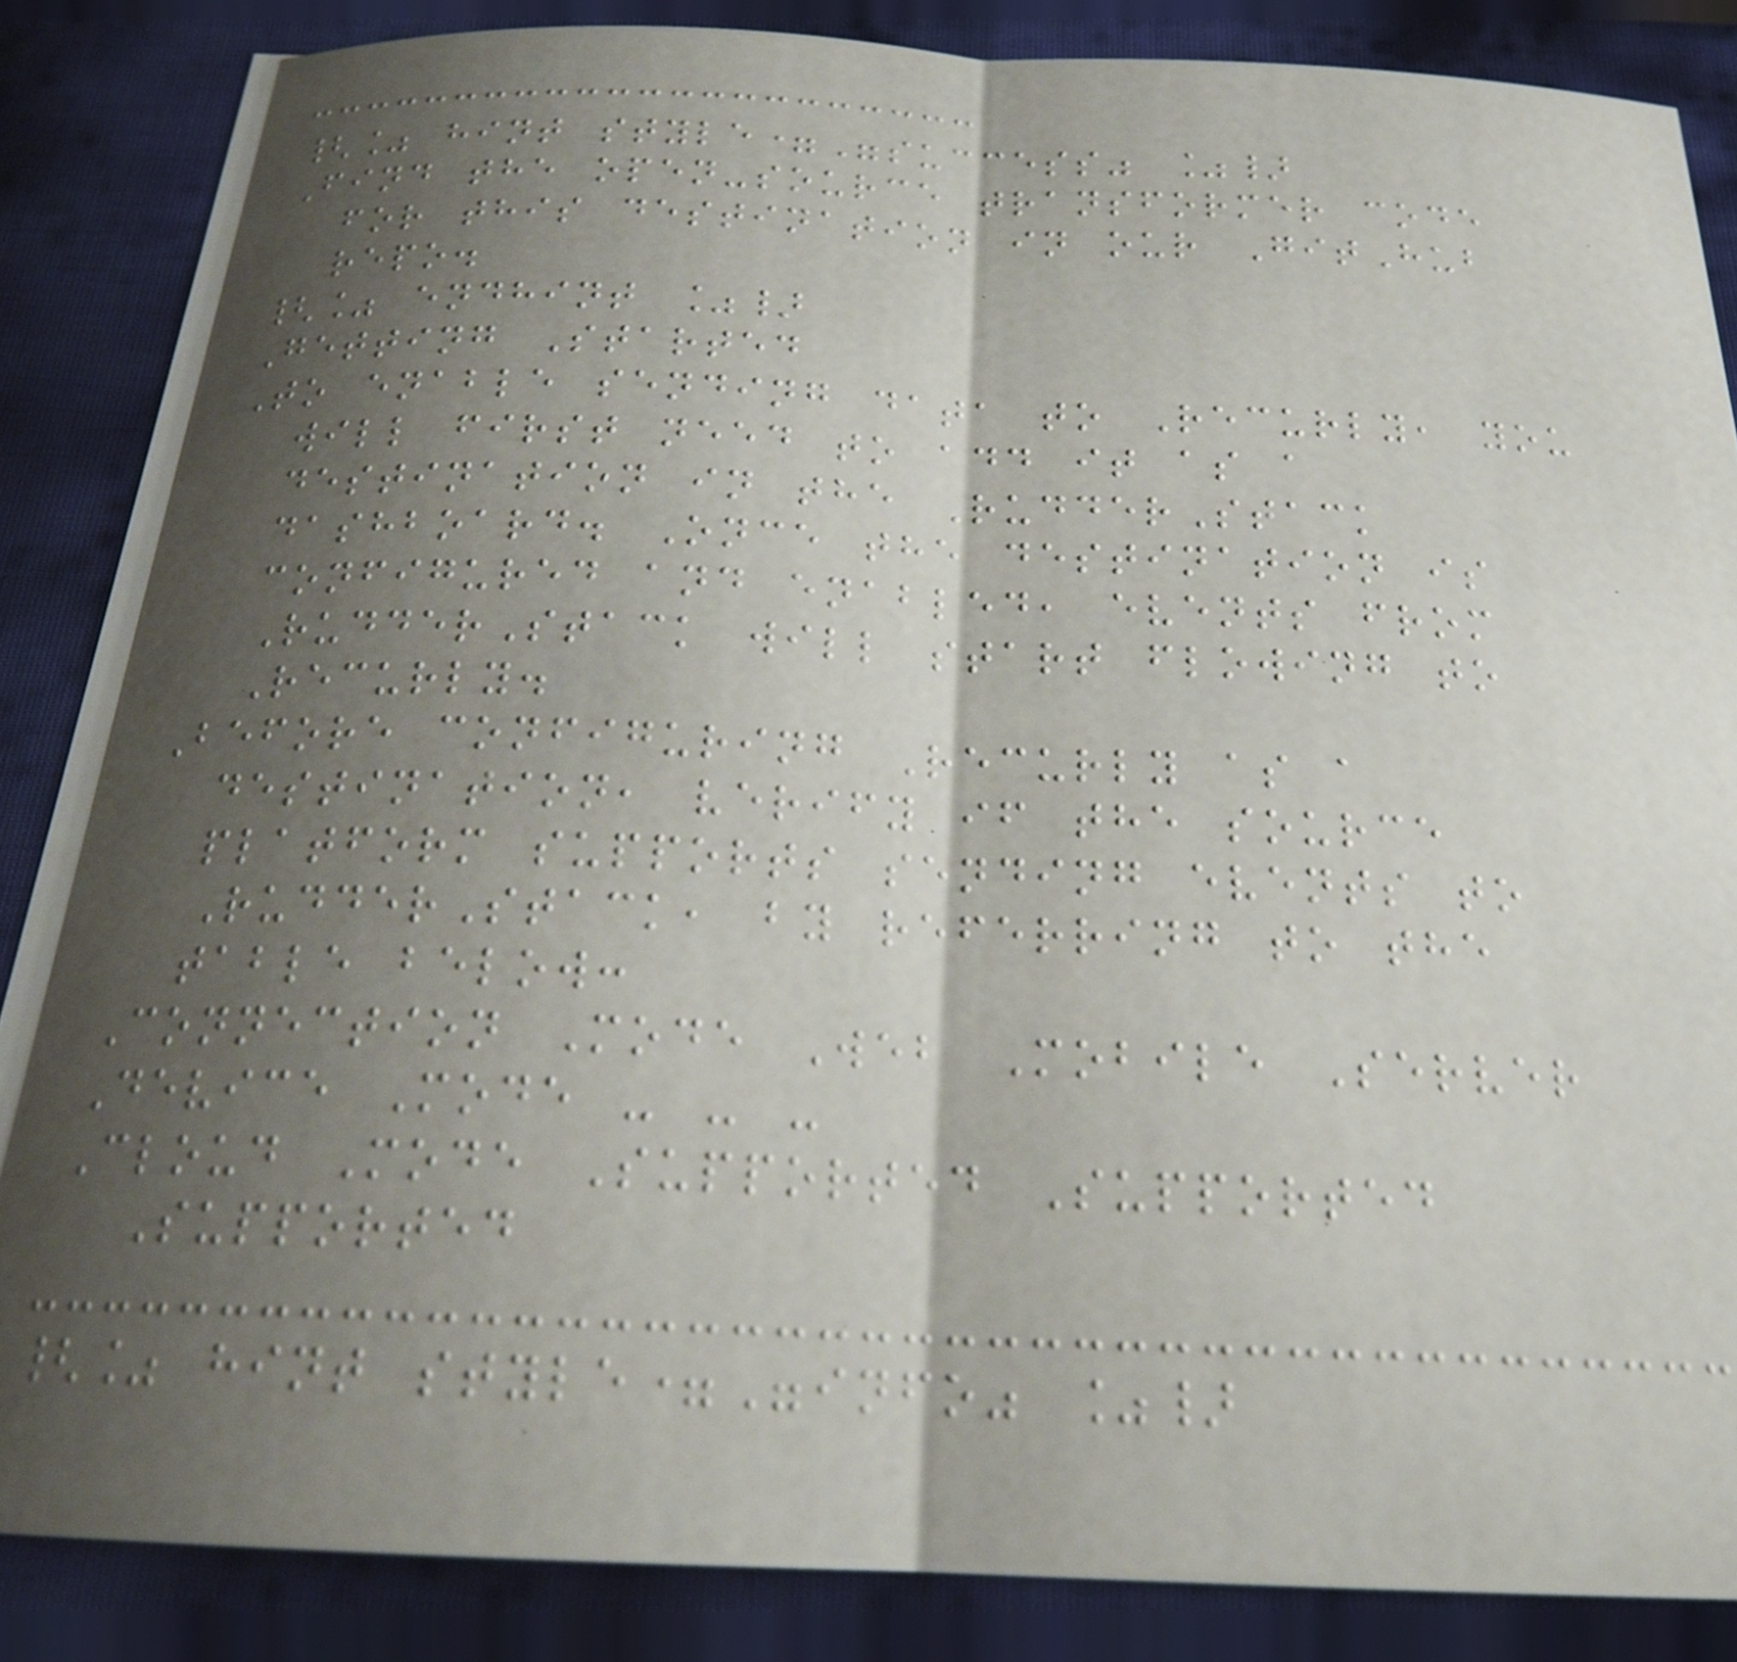{% hint style="success" %}
Find the open-source transformer code
for this destination in our GitHub
repo.
{% endhint %}
Getting Started
To enable sending data to Recurly, you
will first need to add it as a
destination in the RudderStack
dashboard. Once the destination is
configured and enabled, events from
RudderStack will start flowing to
Recurly.
Before configuring Recurly as a
destination, verify if the source
platform supports sending events to
RudderStack, by referring to the
table below:
Connection Mode Web Mobile Server
Device Mode - - -
Cloud Mode Supported Supported
Supported
{% hint style="info" %}
